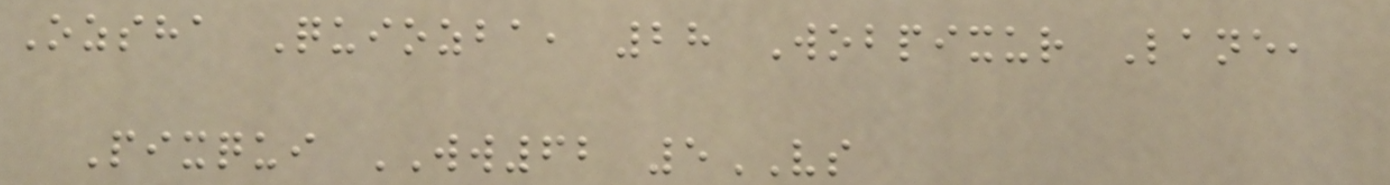Ozsha Quiozba, 28 Wobpixur Lane,
Pixqui WW62 5VS
